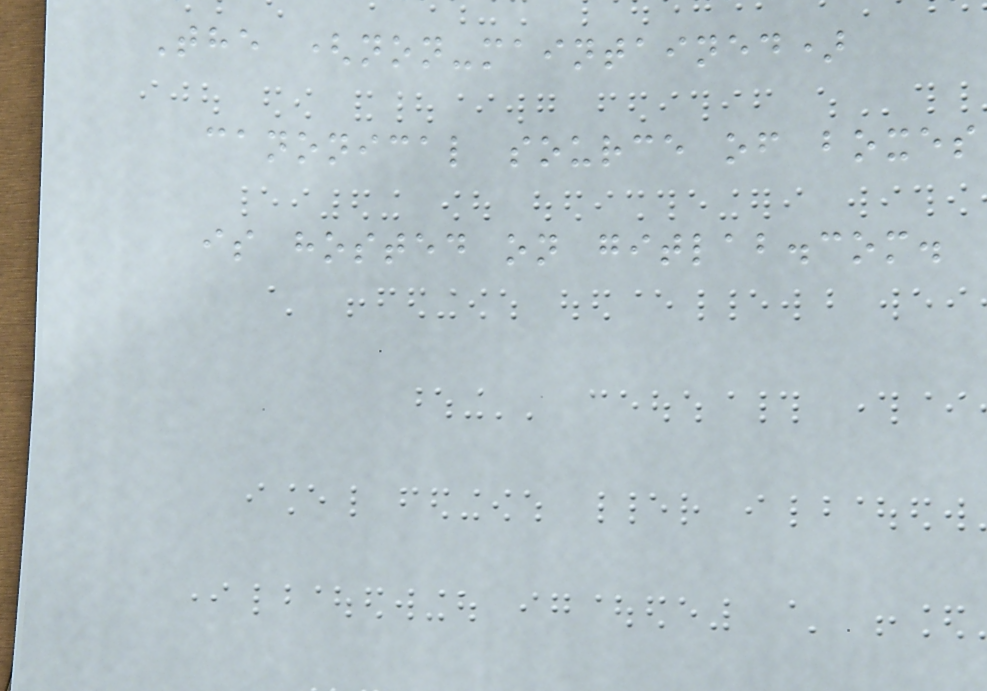The (non-maintained)
canonical source of boxes
is hosted on gitlab.com.
